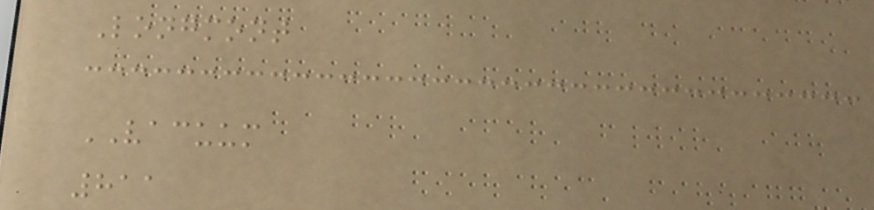Longmont
VACUUM
811
